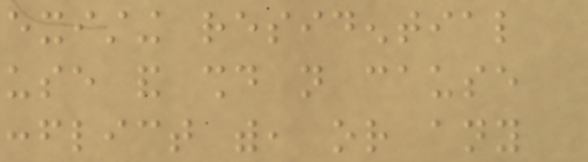existing residential
use and should not cause
conflict with, or any
